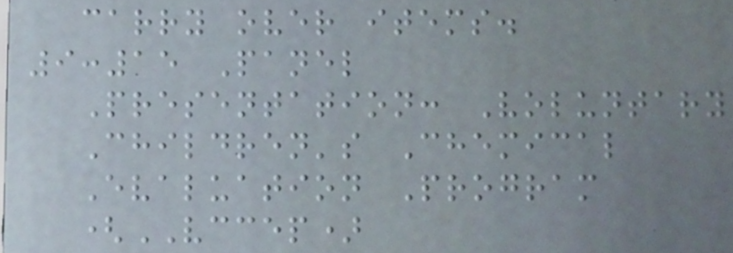carry over items.
9:15 Panel
Presentation: Voluntary
Children's Chemical
Evaluation Program
(VCCEP)
